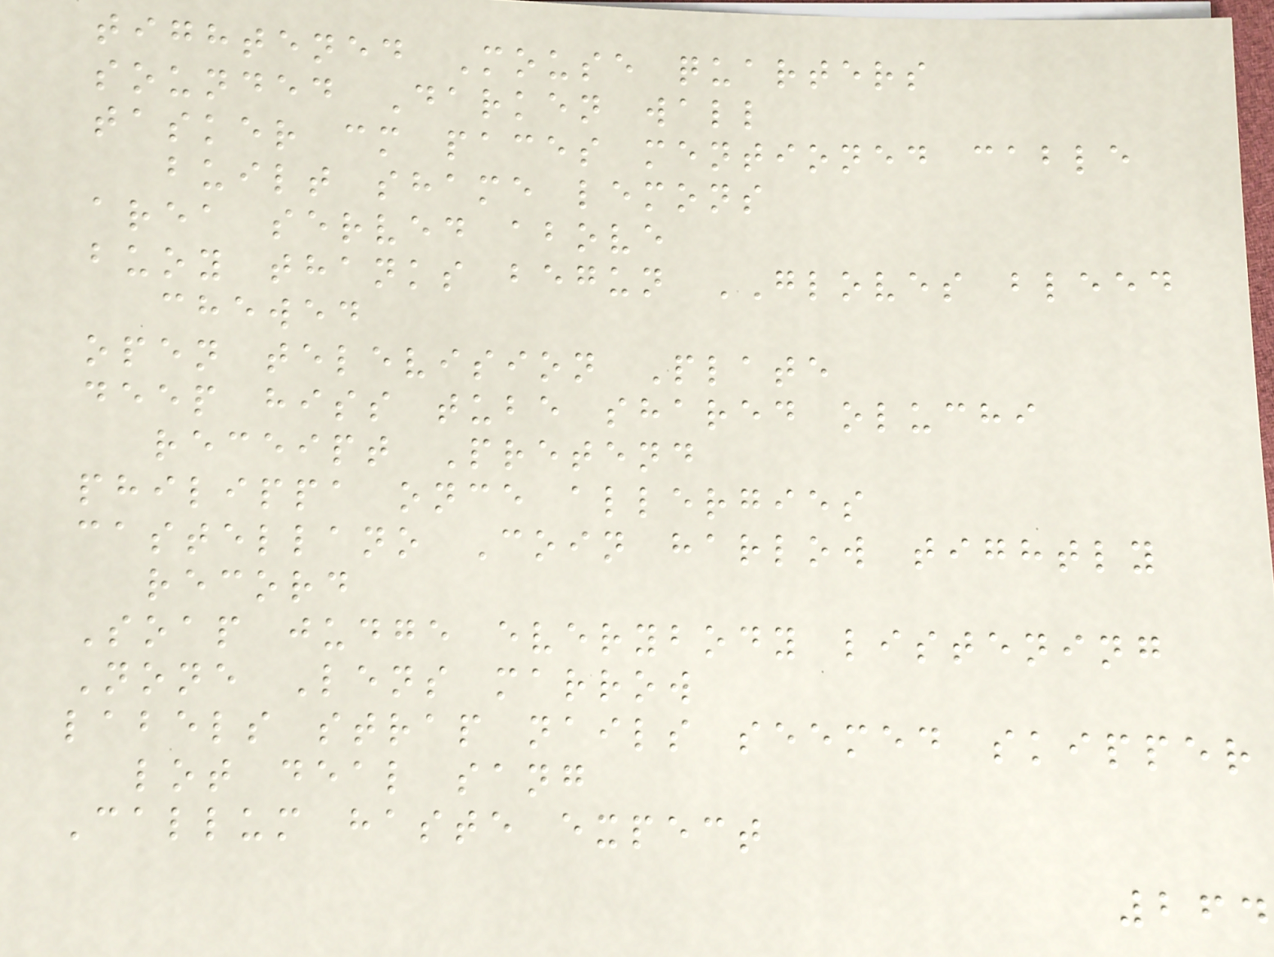tightened Mouse quarters
sounded Darken wall
tasker cm paces mentioned cable
built shame lemons
area served above
buoy thanks begun GLOVES bleed
chewed
open television Plate
deep hiss tube shared oluchi
receipt Pretend
philippa once allergies
castellano Coin harlow tightly
record
Soap judge everybody listening
None Lens marrow
labels strap nails seemed skipper
lot deal sang
Callum haste expect
264
